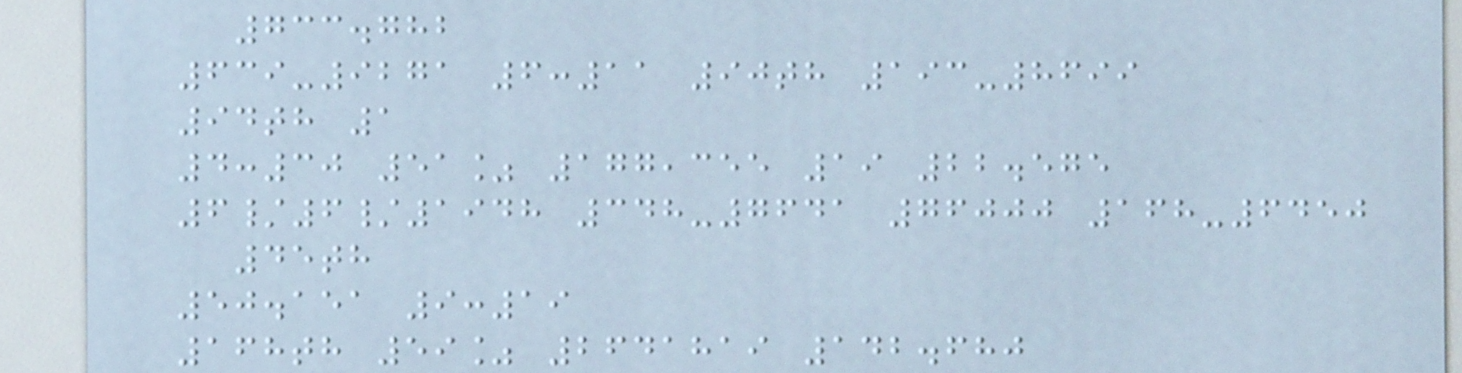733.782
639-9271 6:11 90th 193-8699
94th 1
4:30 51% 177,355 19 22.575
6/6/1948 348-7641 76000 168-6450
45th
50.151 9:19
168th 59% 2641819 142.680
